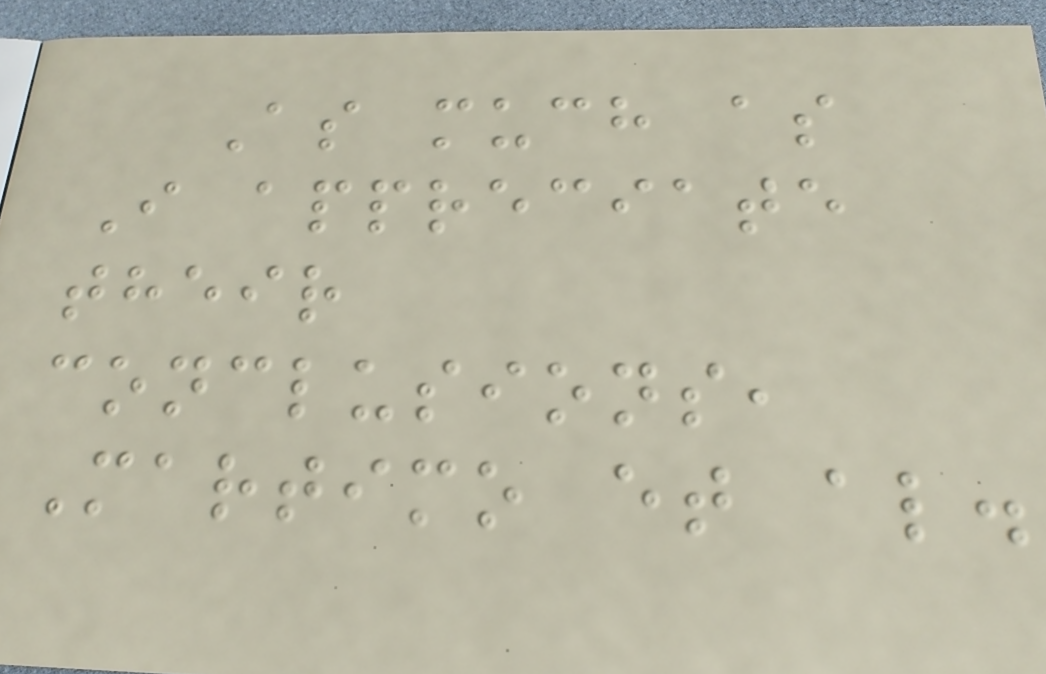As much as
I appreciate
their
conclusions,
Martimo et al.
